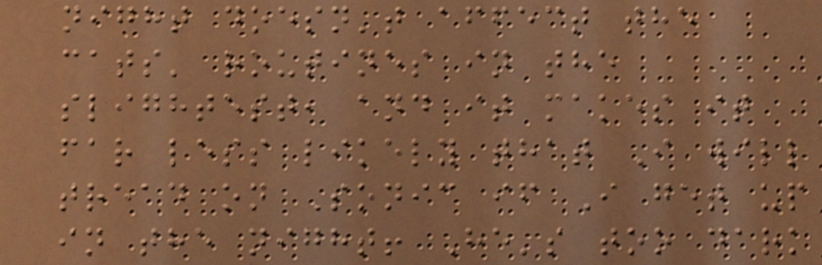night doesn't affect the
cats' routines in the
slightest, and it makes it
far less likely that I will
tread on Sonic if I get up
in the night! He's too dark
